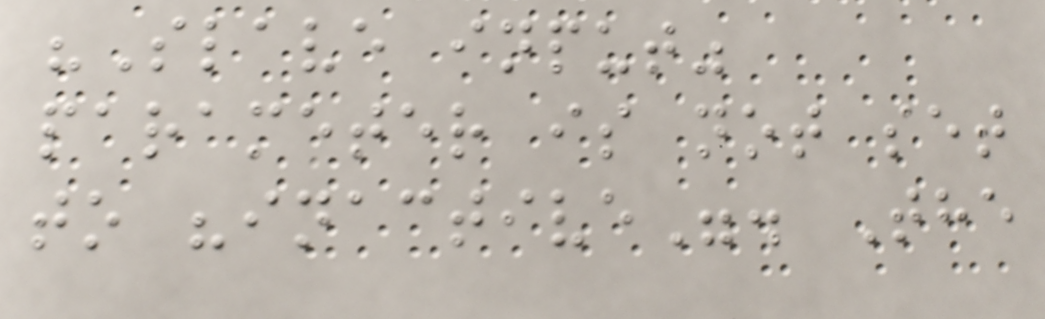"Slave input"
parameter is not set
to "inactive". The
